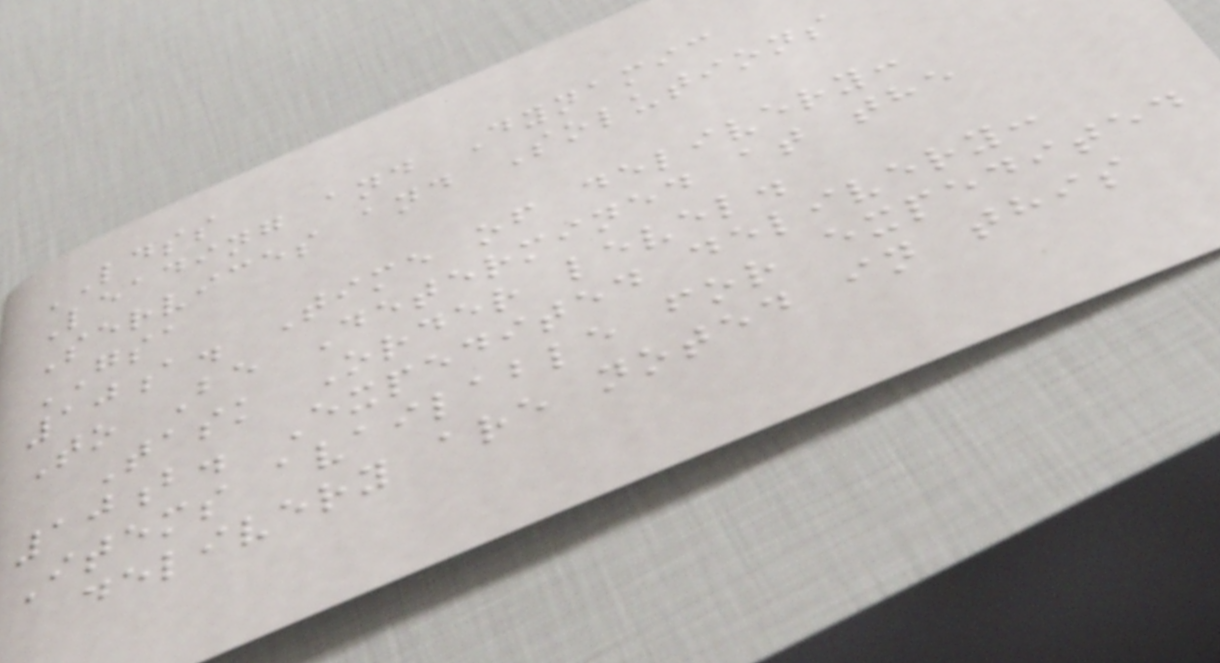LDSS
Leading and Dynamic
Services and Solutions
GSA
10a. Time of delivery:
To Be Determined at the
Task Order level.
10b. Expedited delivery:
Items available for expedited
delivery are noted in this
